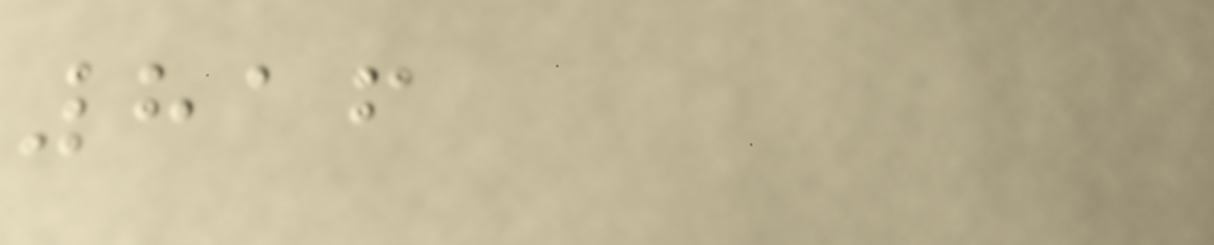816
